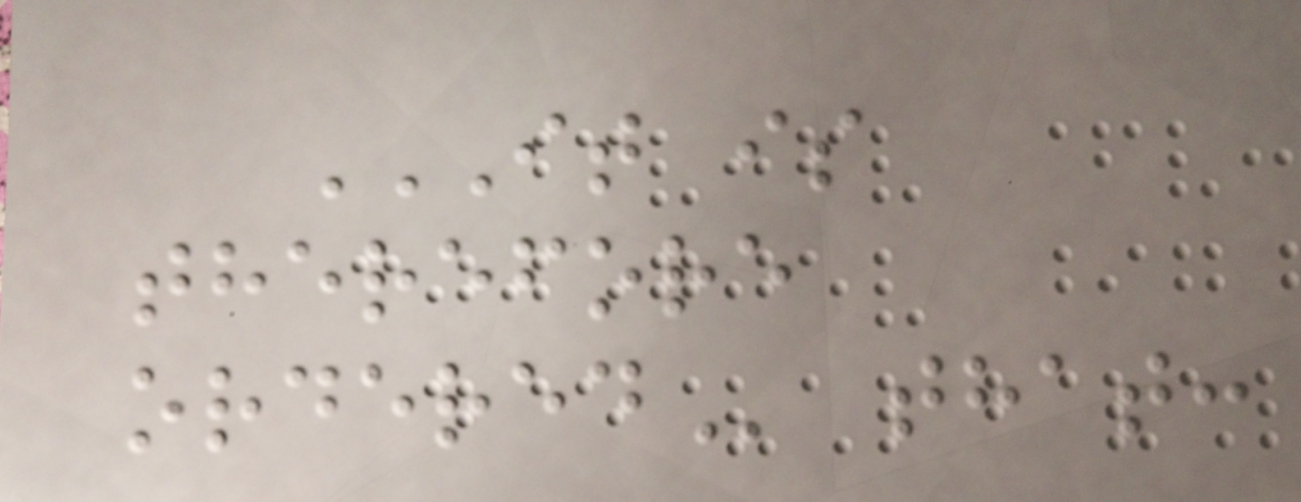IT IS
THEREFORE
ORDERED that:
